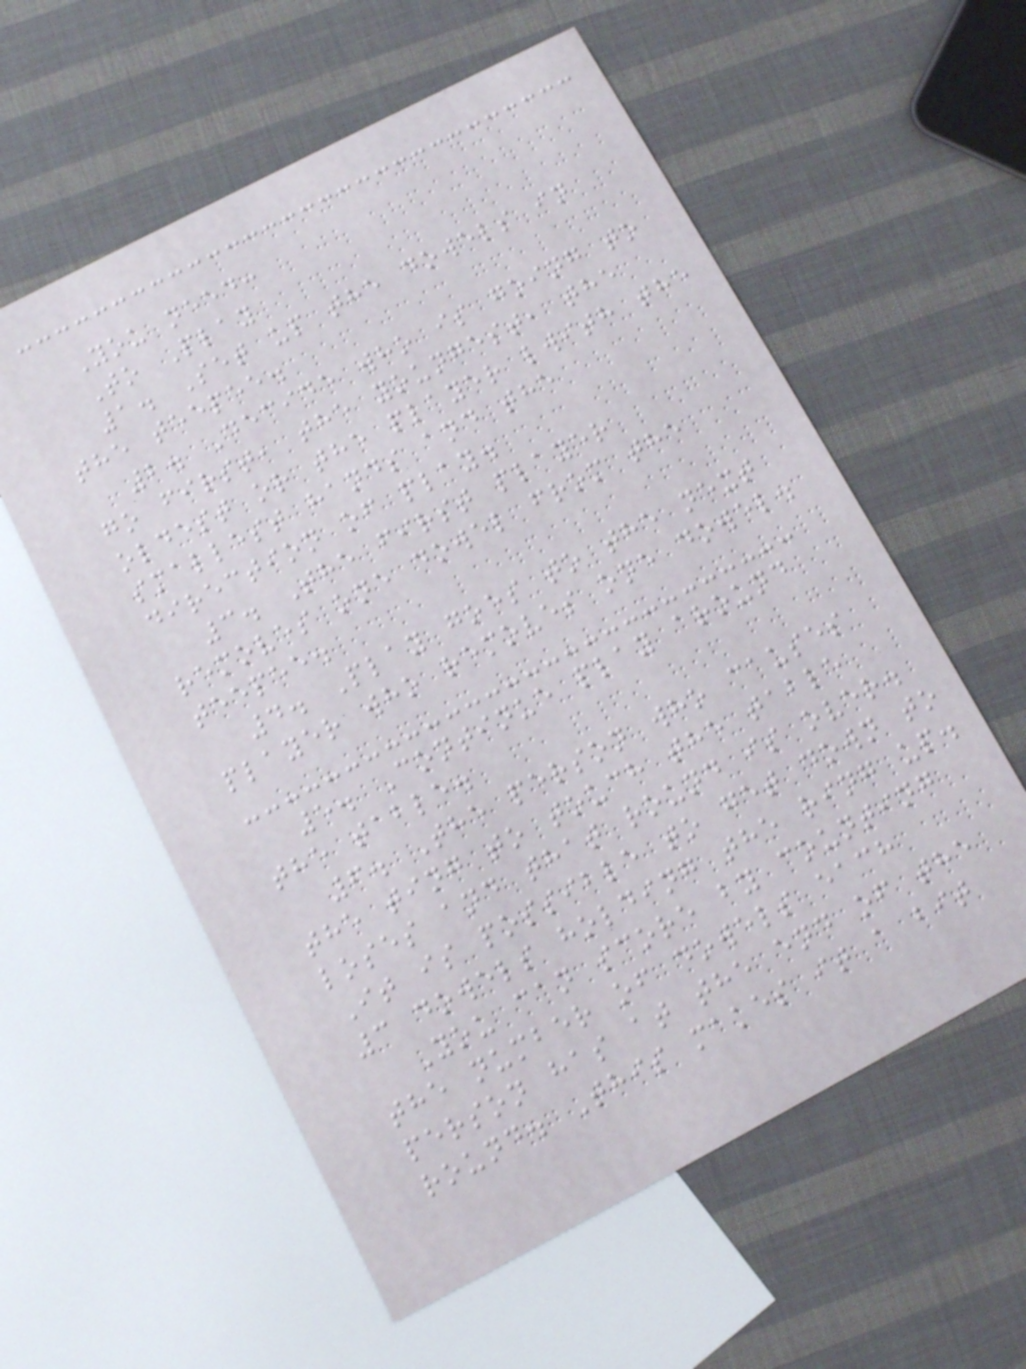You need:
To Play
1. Set up the dowels in
the teepee.
2. Decide who is going to
go first, the youngest, the
oldest or the player lwith the
smallest hands and the
direction of play.
3. The first player
removes one dowel from the
teepee.
4. Play goes to the next
player who removes one dowel.
5. Continue play around
the table.
6. The person who causes
the ting to touch the table
loses and that round is over.
It is possible to get down to
3 dowels holding the ring up.
You can score by counting
the number of dowels each
person has at the end of the
round. This makes it a bit
